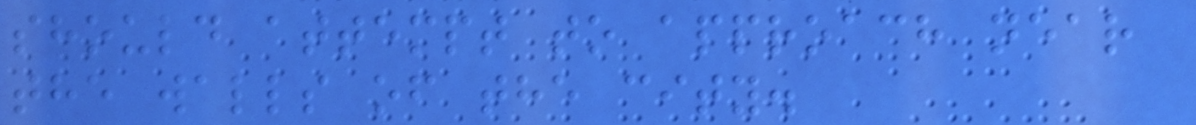should attempt to approach near
the walls of the city.
